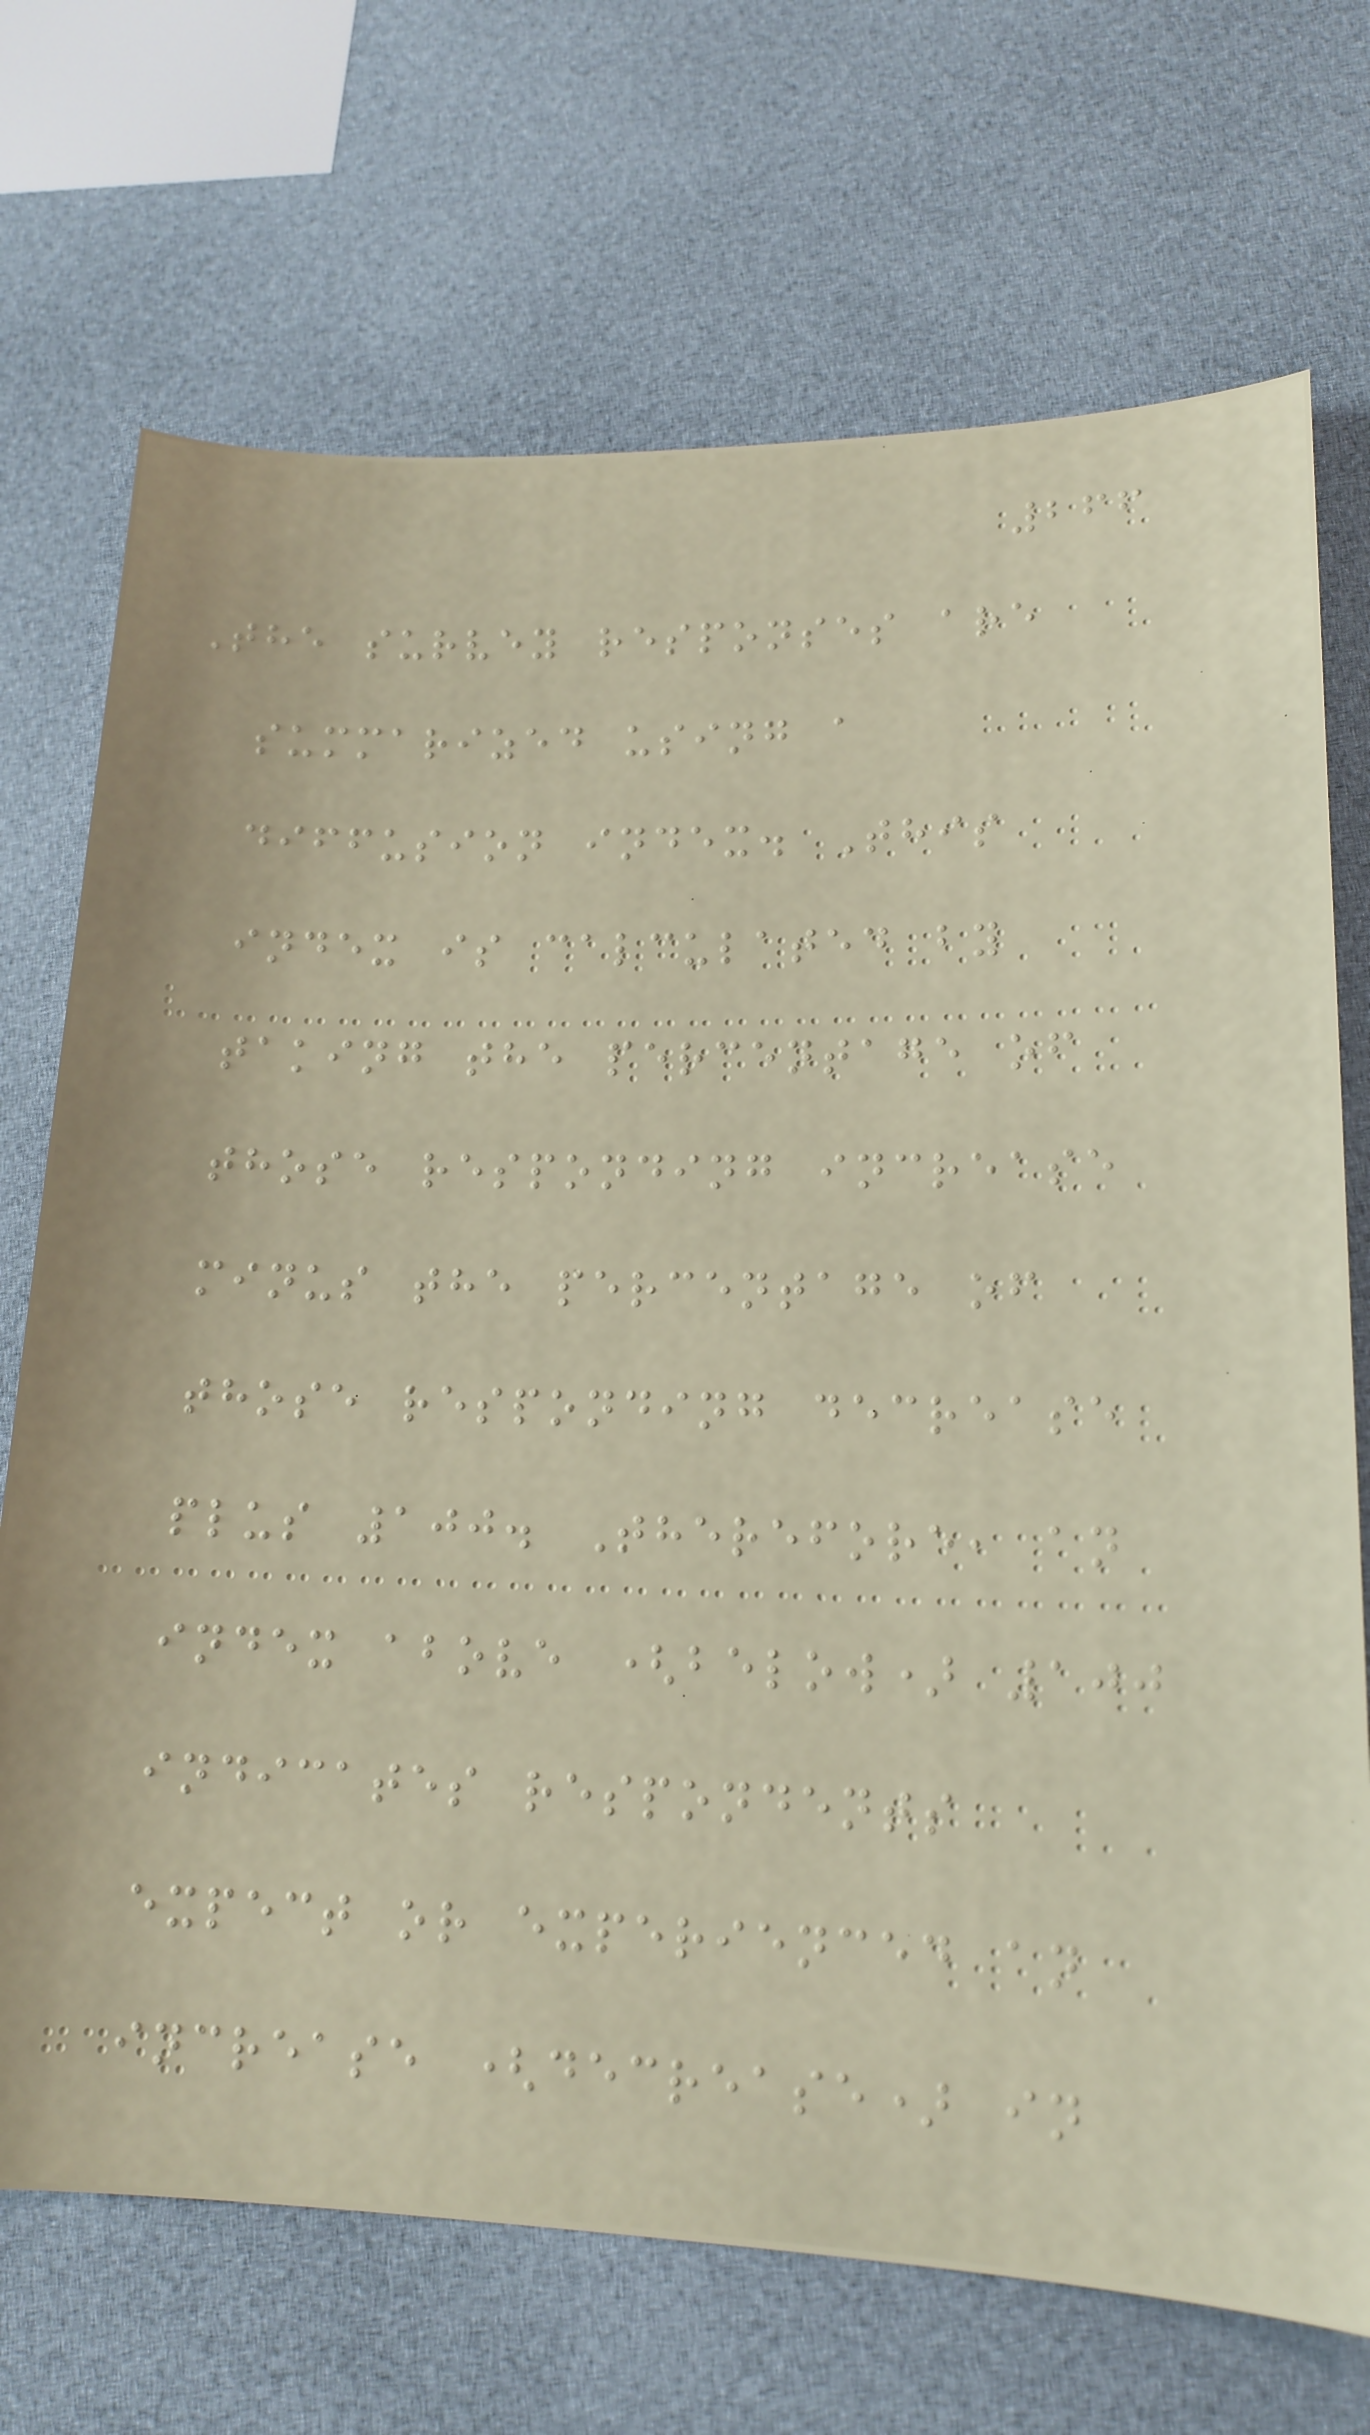266
The survey responses are
summarized using a
diffusion index. This
index is calculated by
taking the percentage of
those responding increase
minus the percentage of
those responding decrease
plus 100. Therefore, an
index above (below) 100
indicates respondents
expect or experienced an
increase (decrease) in
